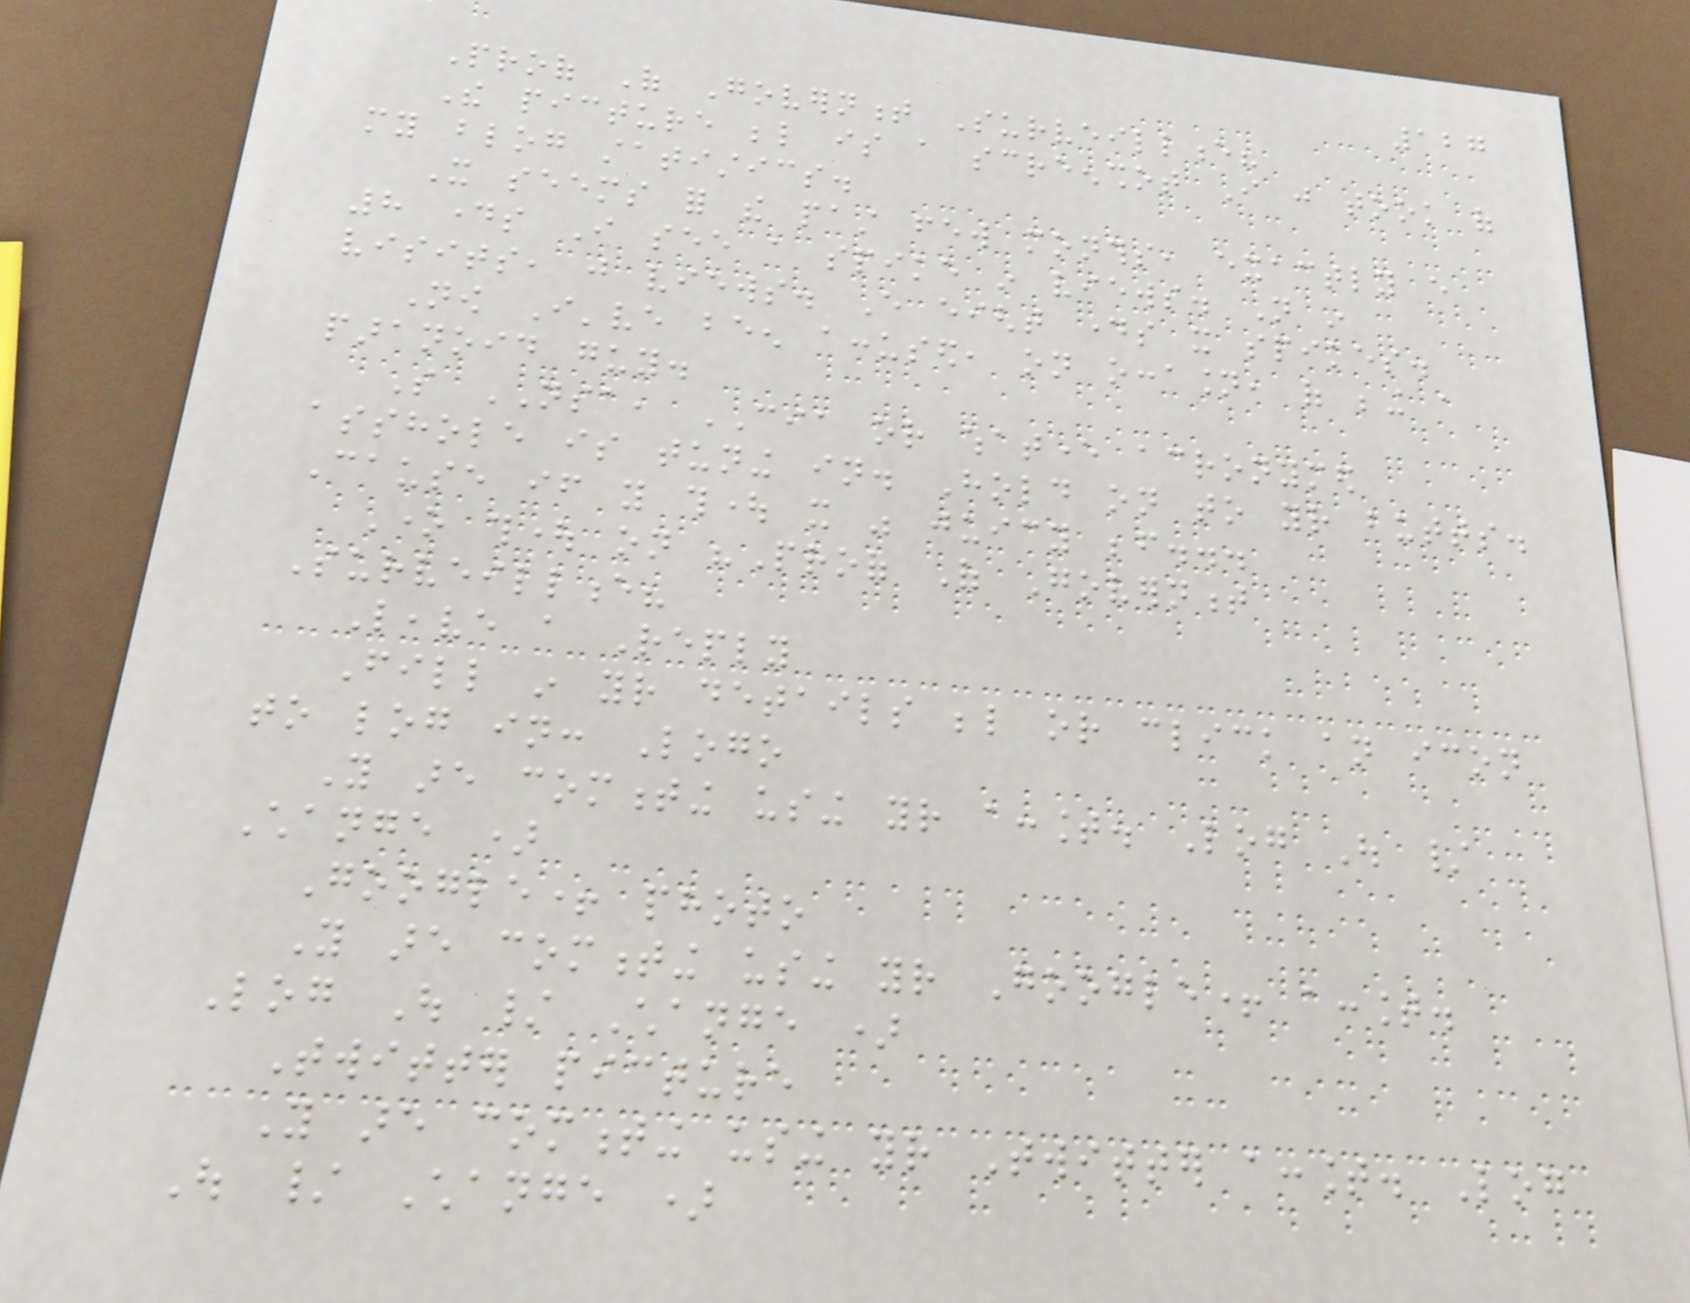127
Proof Of Government Surveillence?
The picture below is a screenshot I just took of
my blog statistics.
It seems for the past few months, exactly every
8 days I see a spike in views. Not in
visits, just views. Every eight days it spikes.
Now I've been accused, on occasion, of being a
paranoid guy.
So NSA, CIA or whatever acronymed
asshole is tuning in. Hold on to your butts.
Cause if you thought it was juicy before...
One thought on "Proof Of Government
Surveillence?
Leave a Reply
Fill in your details below or click an icon
to log in: Logo
You are commenting using your account. Log Out /
Change )
Google+ photo
You are commenting using your Google+ account.
Log Out / Change )
Twitter picture
You are commenting using your Twitter account. Log
Out / Change )
